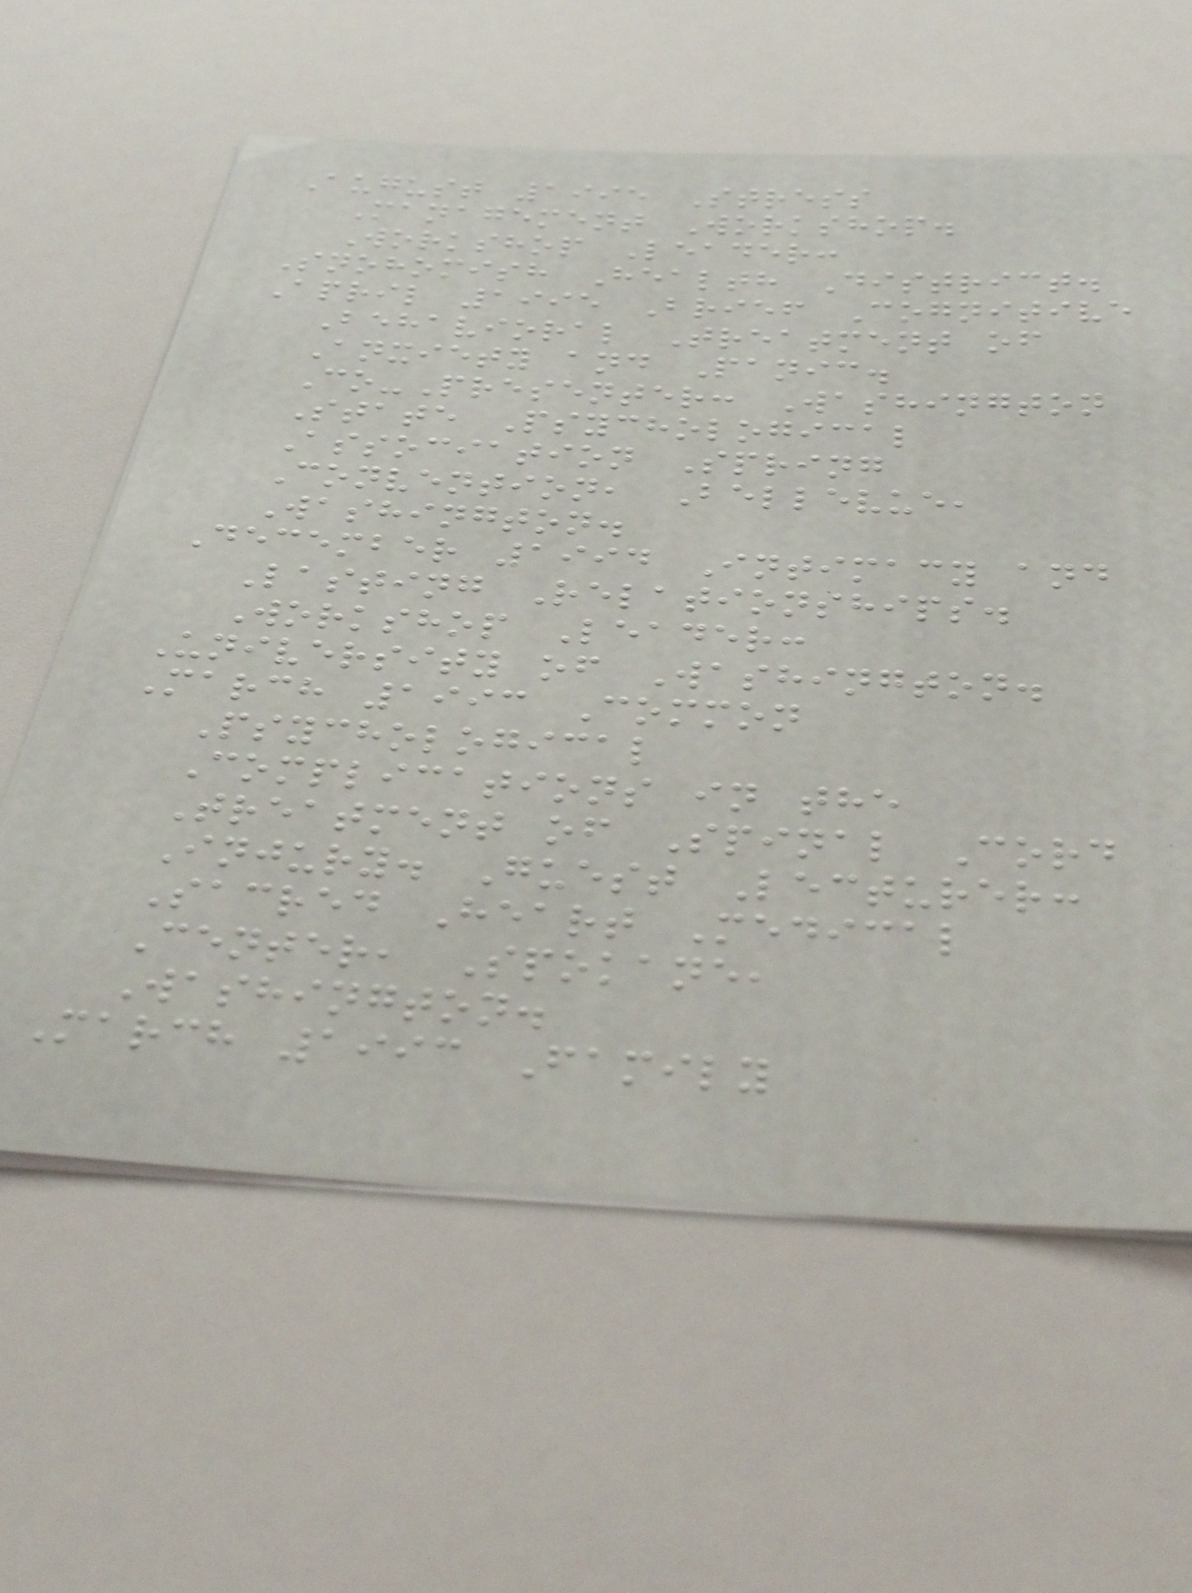August 1995 Stress
Management Workshop.
Workshop Leader:
Snohomish Health District.
April 1995 Brief Cognitive
Behavioral Treatment of
Anxiety and Panic.
Co-Presenter: Washington
State Psychological
Association Spring
Convention, Bellevue,
Washington.
December 1994 Intimacy and
Lasting Relationships.
Workshop Leader:
University of Washington.
March 1993 Common
Psychological
Complications in the
Treatment of Spinal Cord
Injury. Guest Lecturer:
Sacred Heart Medical
Center, Spokane,
Washington.
March 1993 Family
